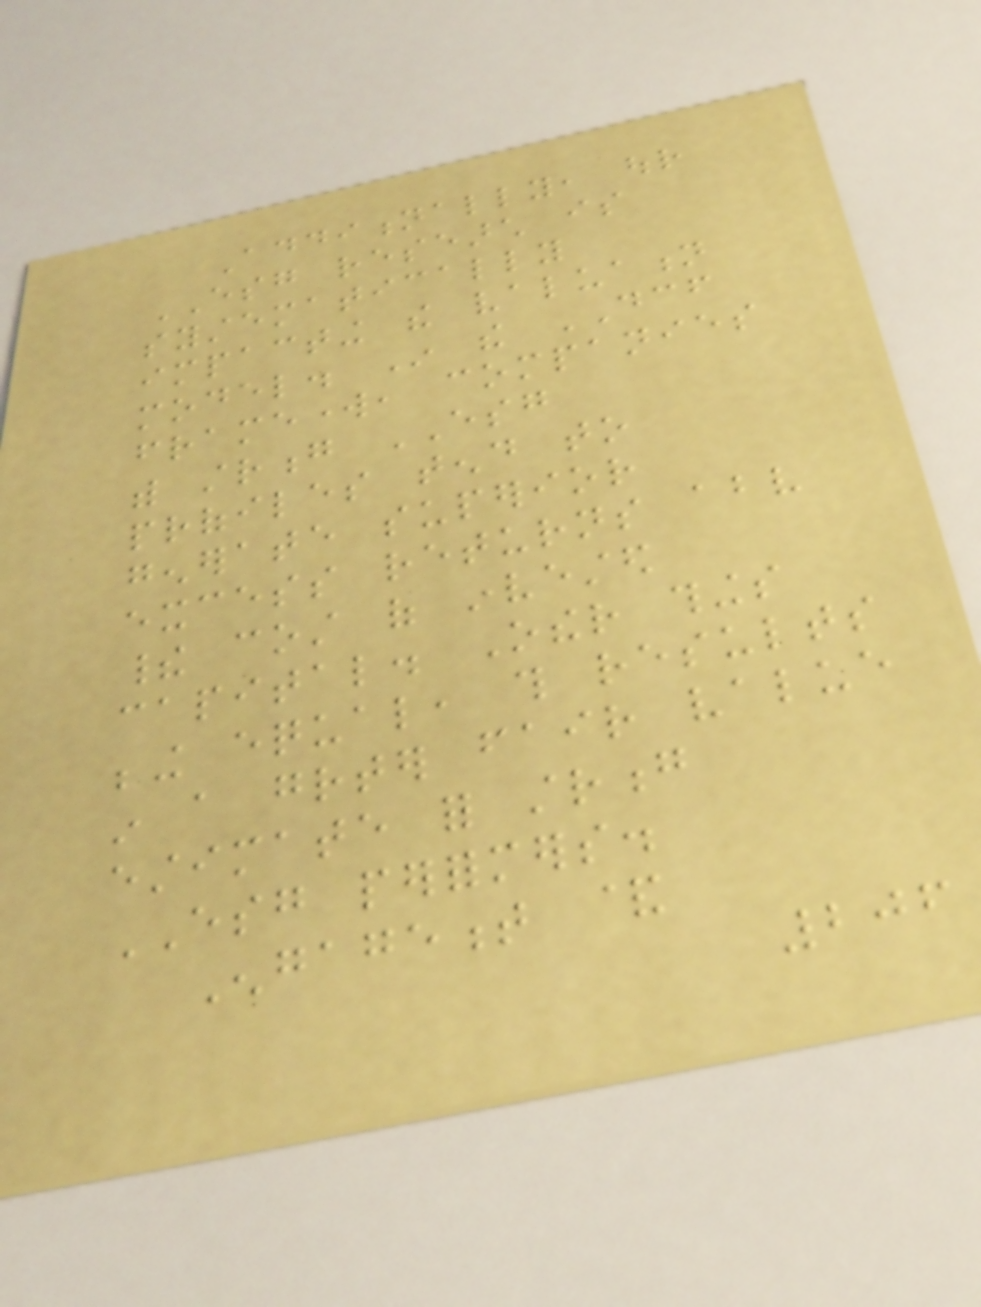Additionally, our
ESG research is
systematically
impacting the valuation
model. In the DCF
framework, companies
with strong ESG
profiles tend to
generate superior
excess returns above
their cost of invested
capital. Other things
being equal, this results
in a greater fair value
estimate for strong
ESG performers.
Engagement &
206
